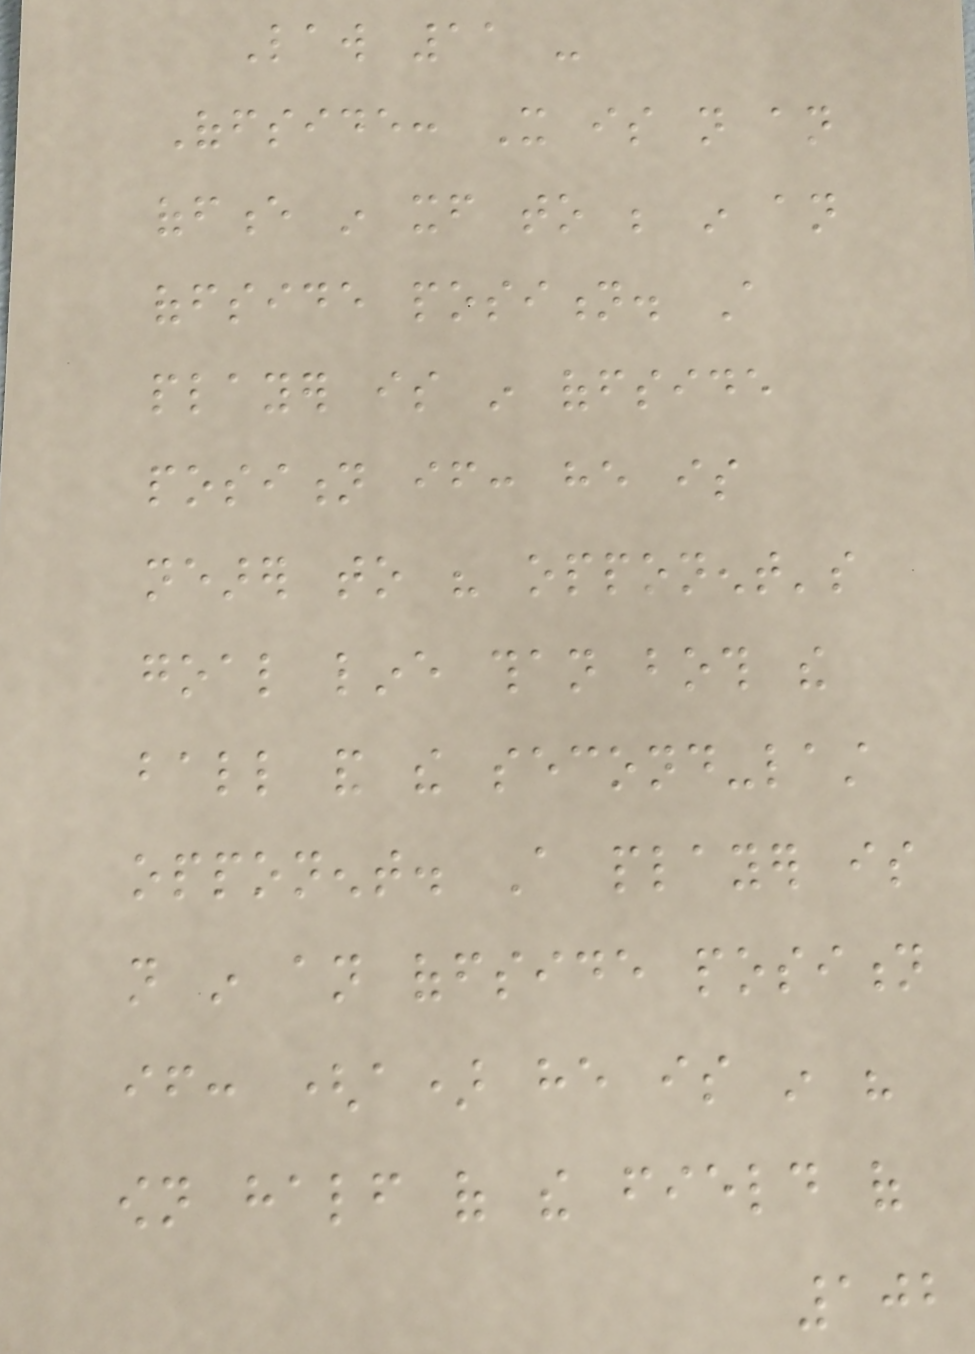Law 11 -
Offside: It is not an
offence in itself to be in an
offside position. A
player is in offside
position if: he is
nearer to his opponent's
goal line than both the
ball and the second-last
opponent. A player is
not in an offside position
if: (a) he is in his
own half of the field of
102
